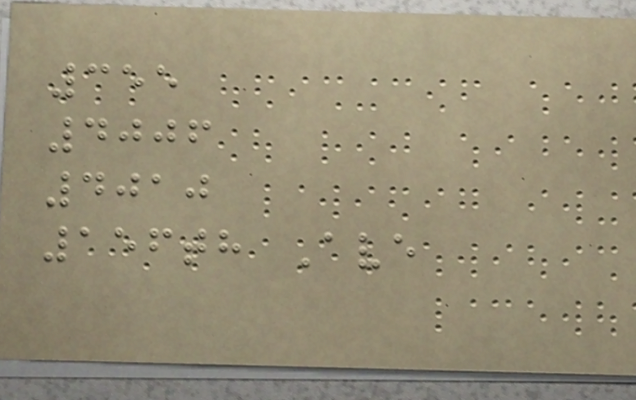355
4006
4010
156th Ave
